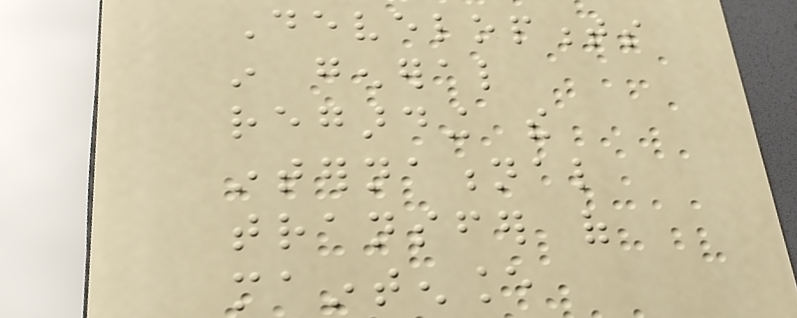Developments
in general
regarding the
international
transfer of
maintenance
